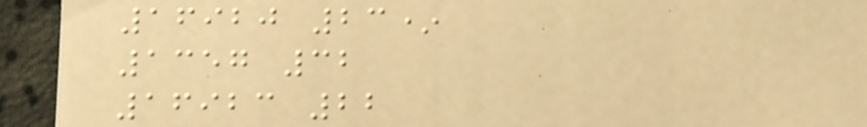16920 23*
1357 32
16923 22
